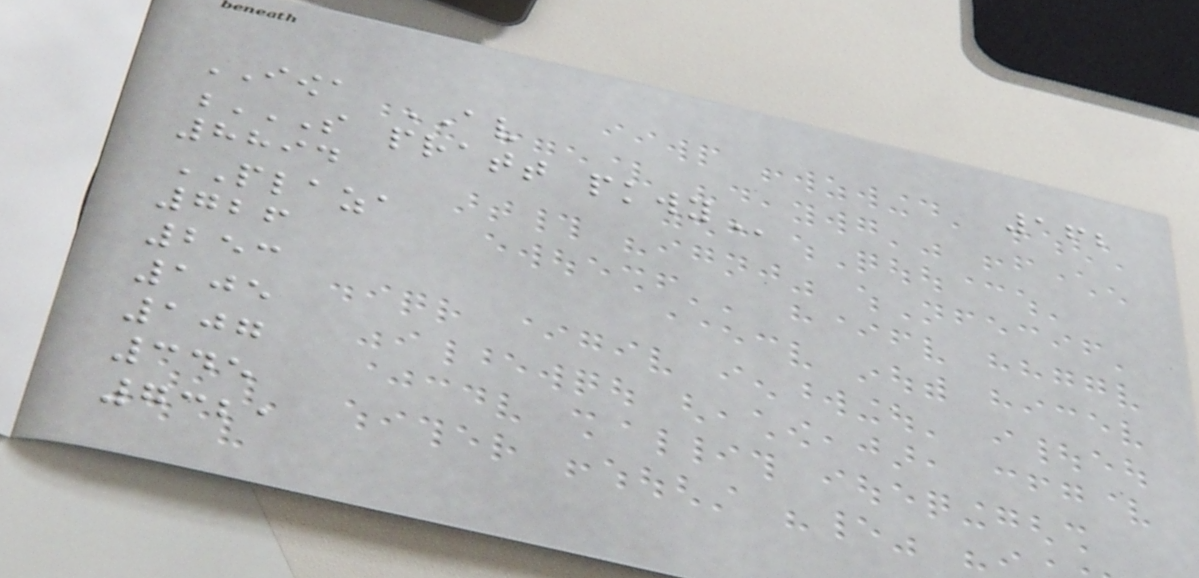162
IOWA AV
S PRATT PKWY
8894
PLAZA
726
253
105
107
345
7321
